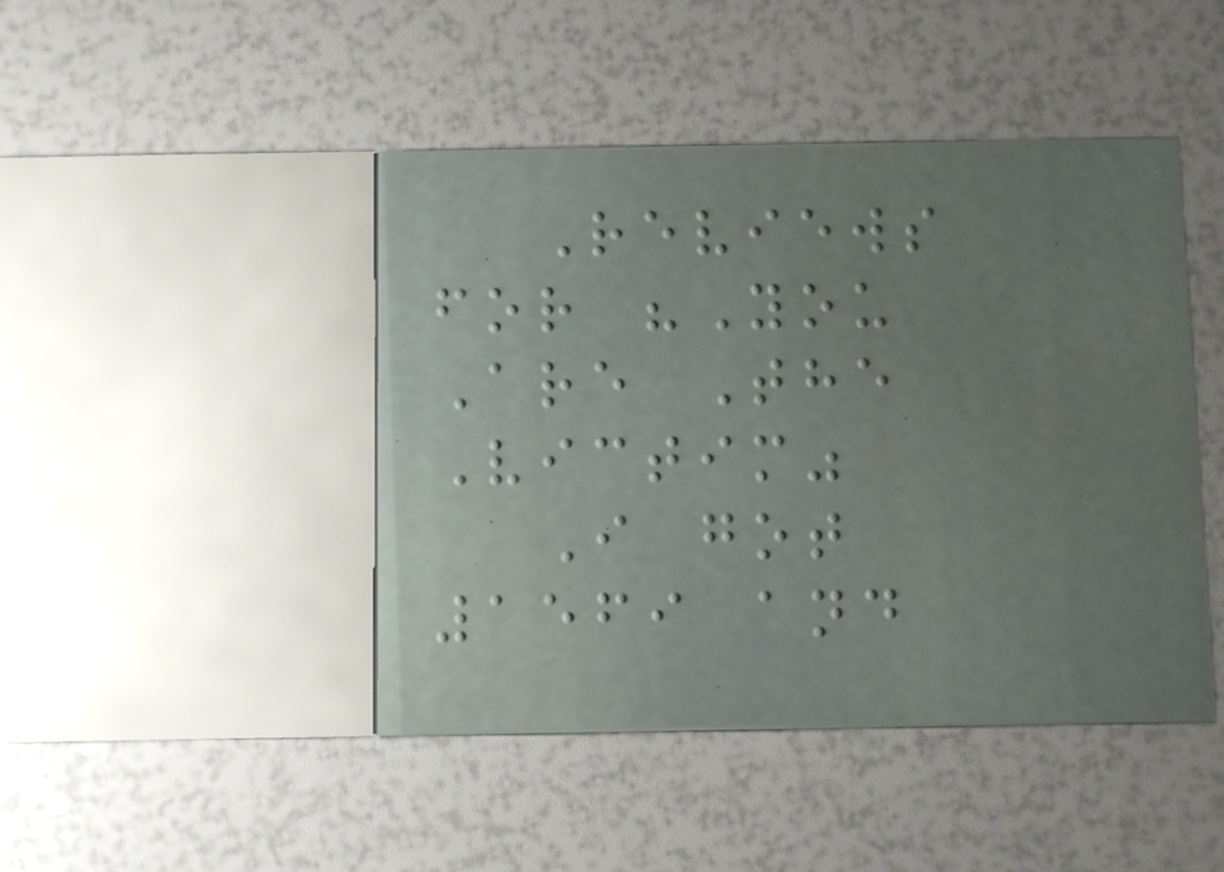Reviews
for "You
Are The
Victim"
I got
1569 and
